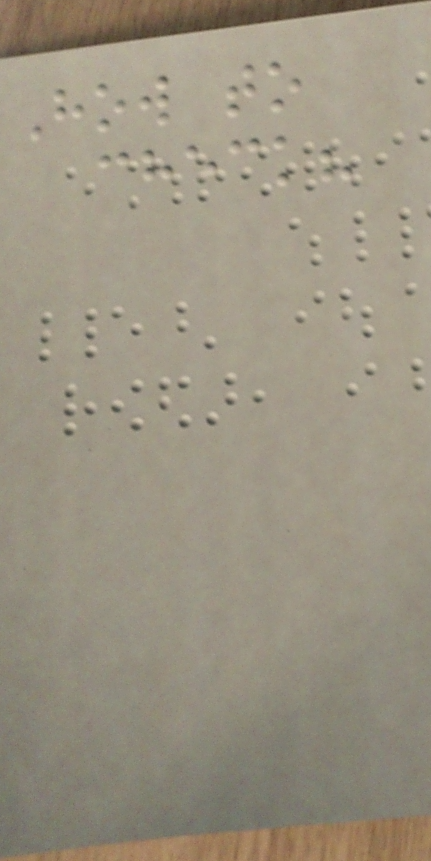How to
check?
